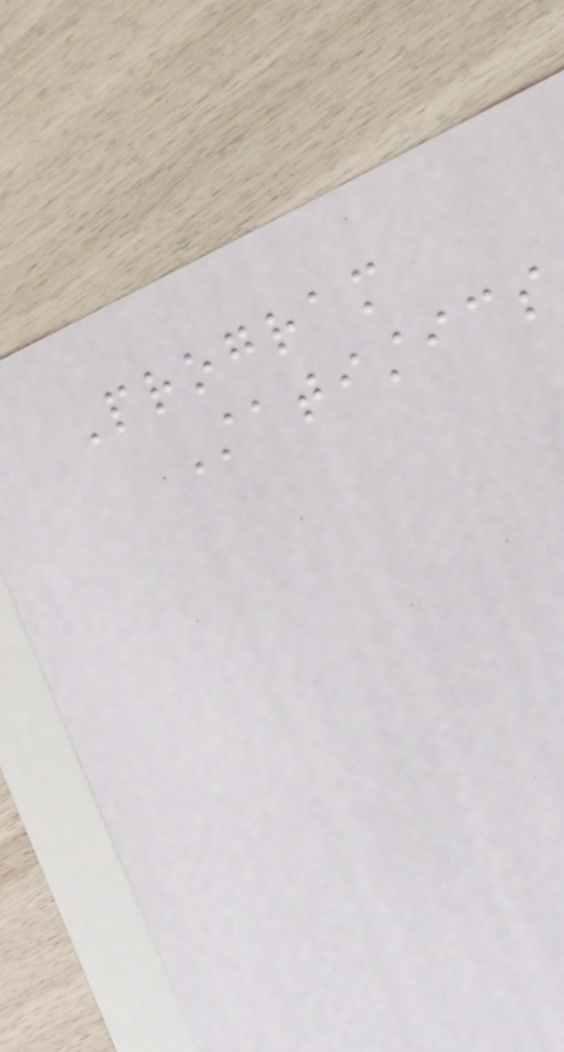Program
Statistics
